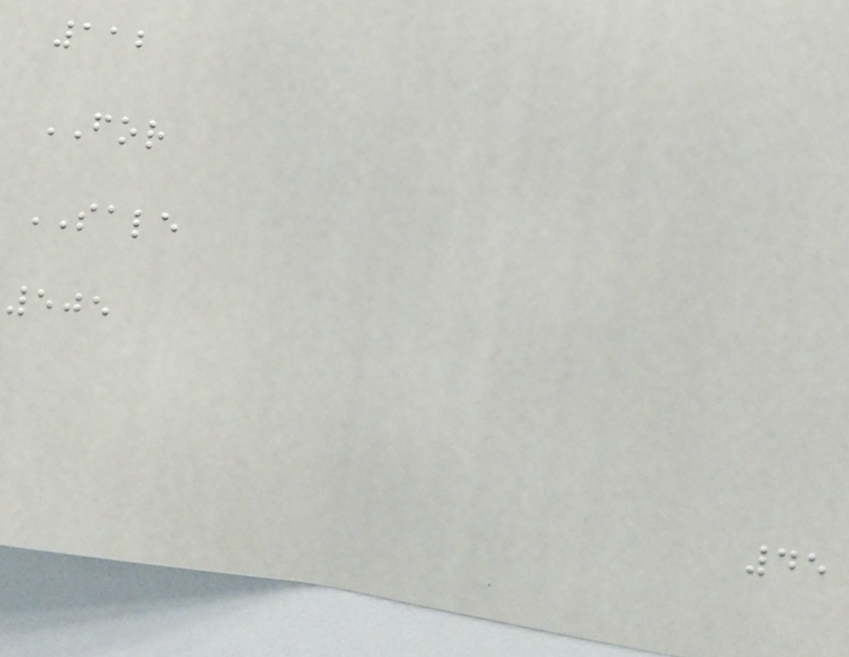112
FOR
SALE
505
45
